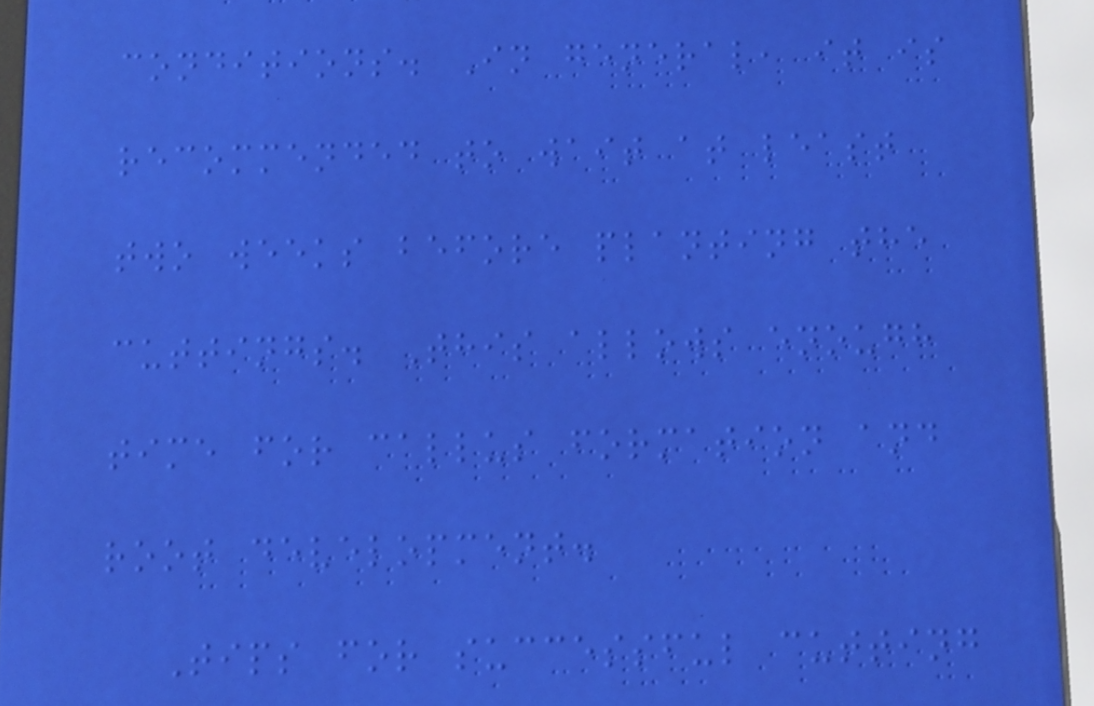conditions. In general, it is
recommended to wait at least
two weeks before planting the
cuttings. This allows enough
time for callus formation and
root development.
Tips for successful cutting
